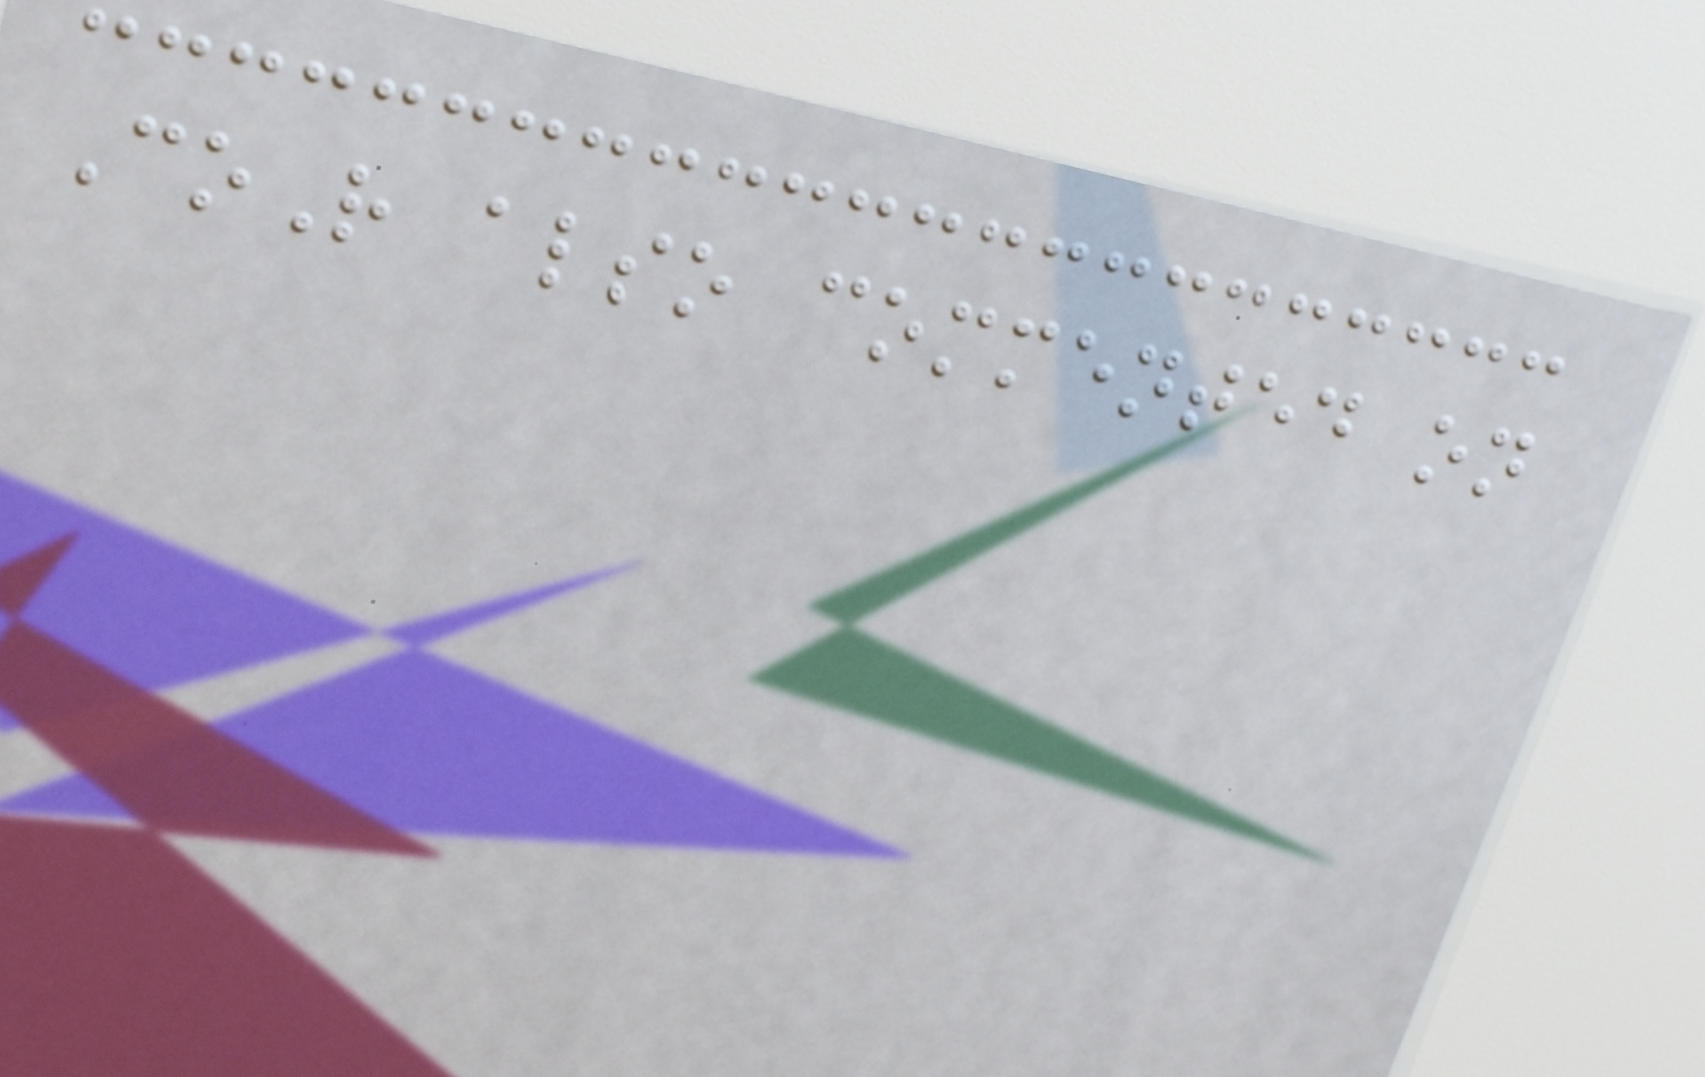CoR also commented on
